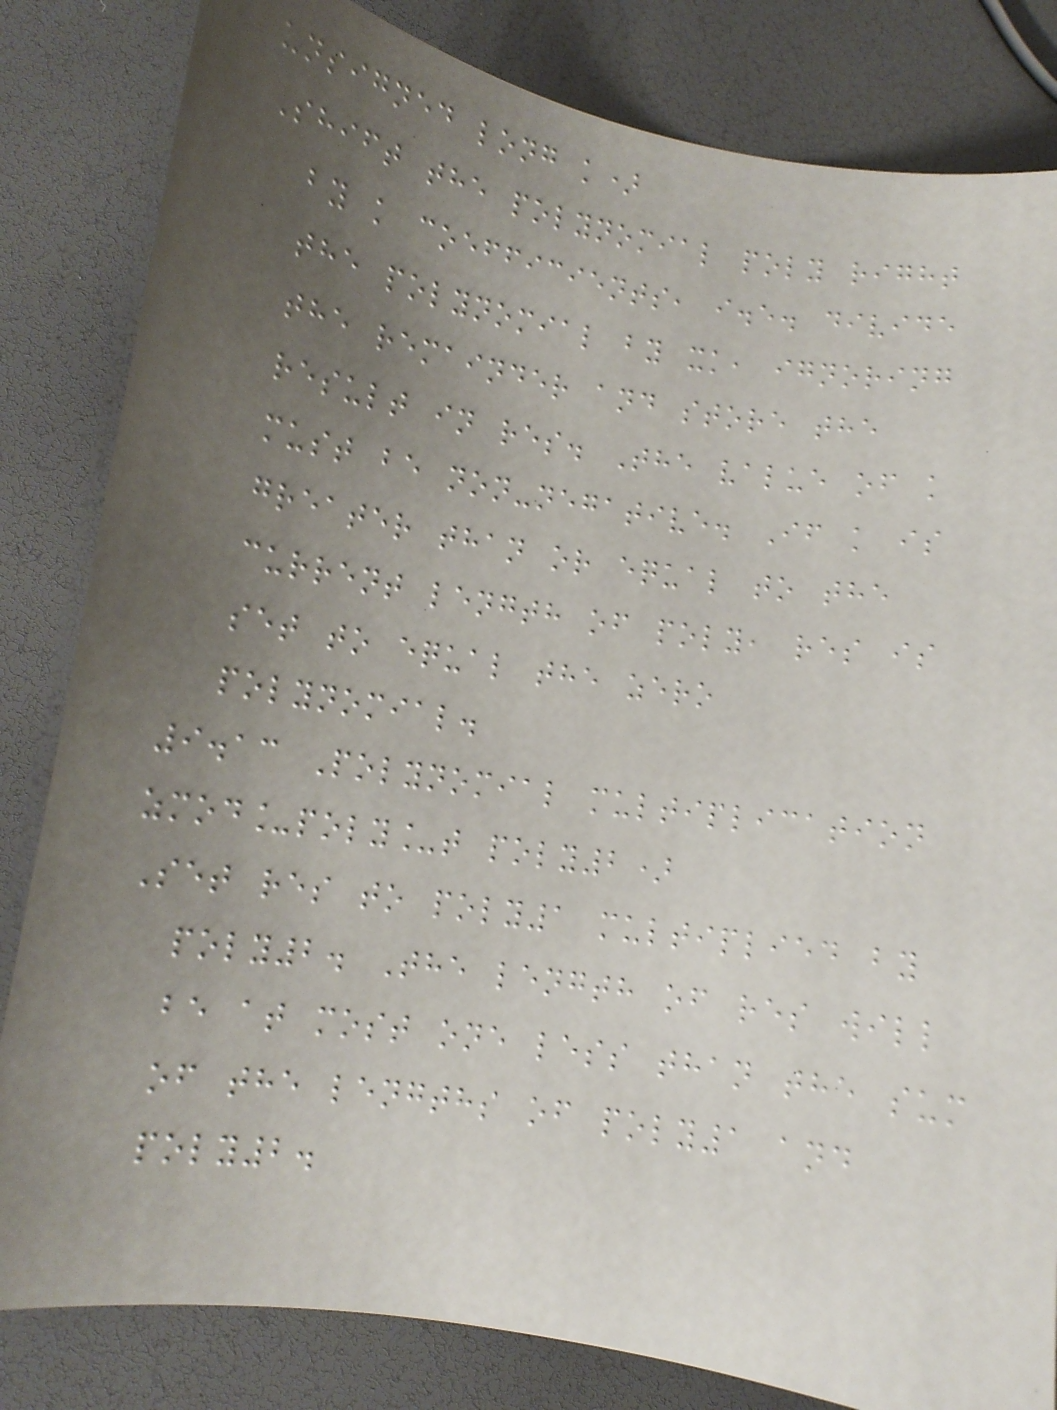unsigned long k)
Shift the polynomial poly right
by k coefficients, i.e. divide
the polynomial by xk, ignoring
the remainder and store the
result in res. The value of k
must be non-negative. If k is
greater than or equal to the
current length of poly, res is
set to equal the zero
polynomial.
9.13 Polynomial multiplication
zmod_poly_t poly2)
Set res to poly1 multiplied by
poly2. The length of res will
be at most one less than the sum
of the lengths of poly1 and
poly2.
